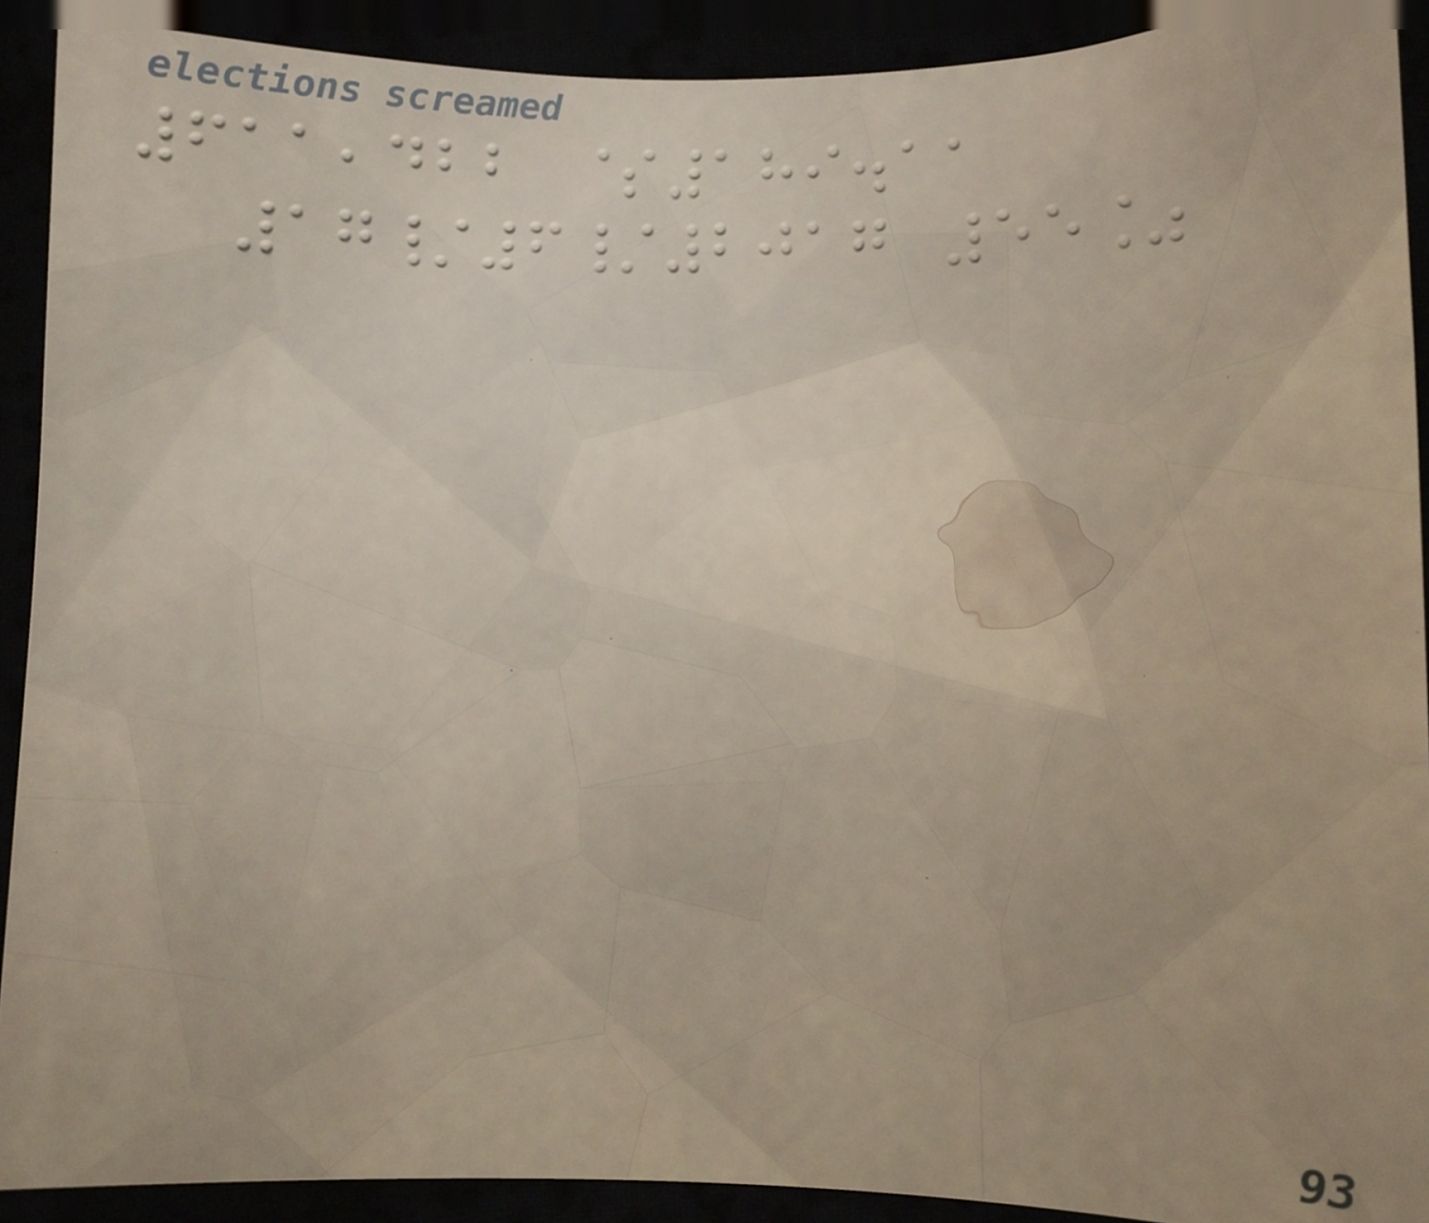611,422 $189.11
17/6/2017 55%
